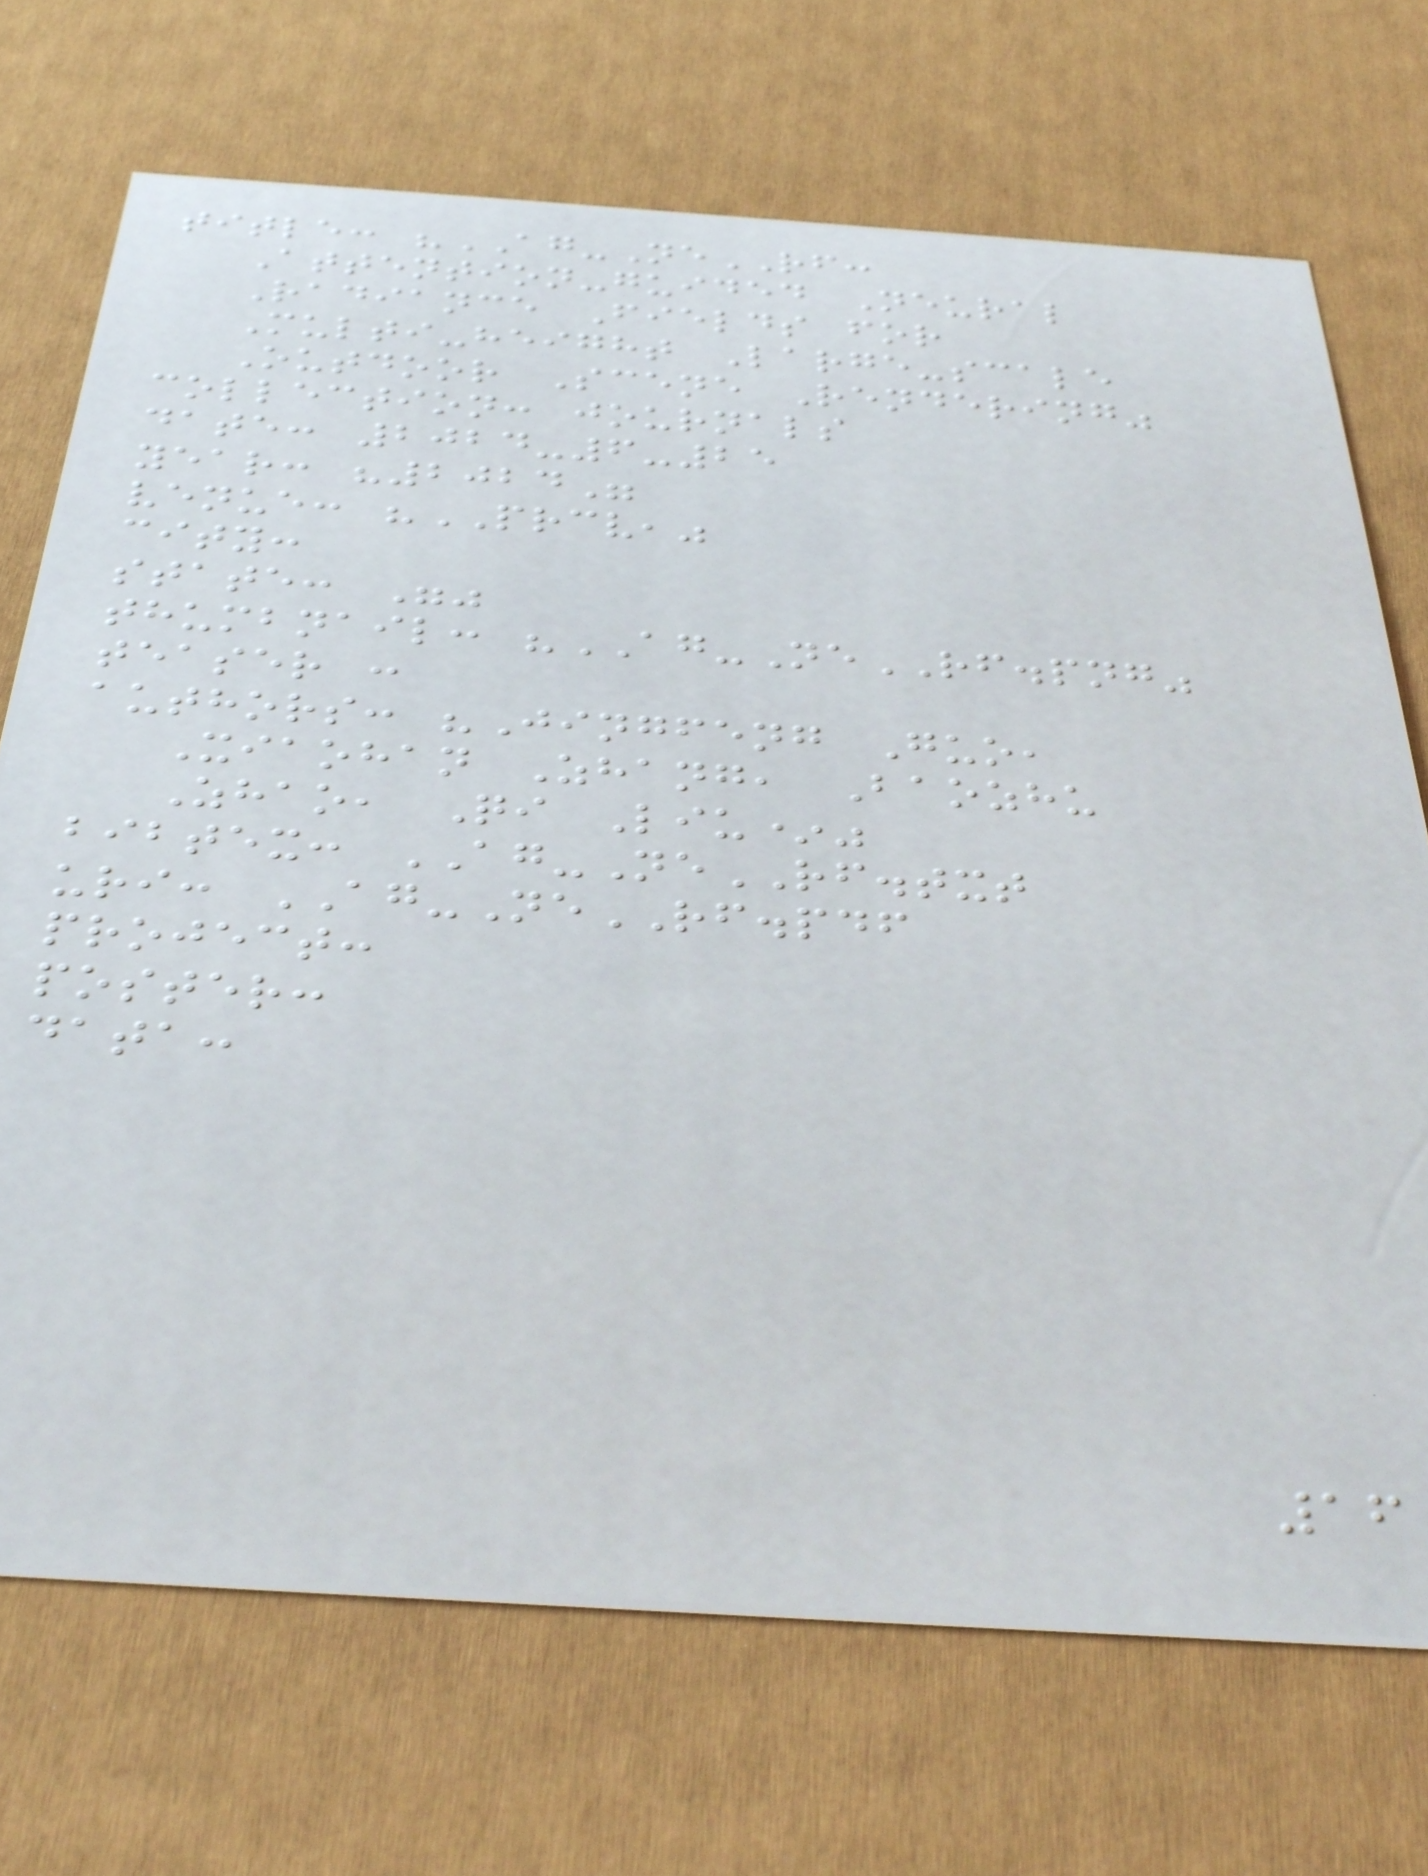title: "AG-NeRF:
Attention-guided Neural
Radiance Fields for
Multi-height Large-scale
Outdoor Scene Rendering"
collection: journals
date: 2024-6-25
year: "2024"
venue: "PRCV,"
city:
state: ""
thumbnail: "AG-NeRF.png"
teaser :
authors: "Jingfeng Guo,
Xiaohan Zhang, Baozhu
Zhao, Qi Liu*"
bibtex: AG-NeRF.txt
uri: AG-NeRF.pdf
project:
poster:
data:
16
